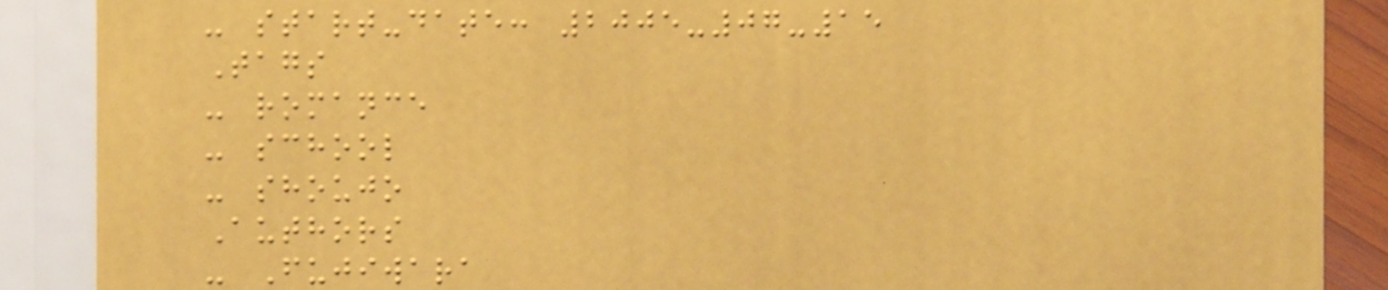- start-date: 2005-07-15
Tags
- romance
- school
- shoujo
Authors
- Fujiwara
